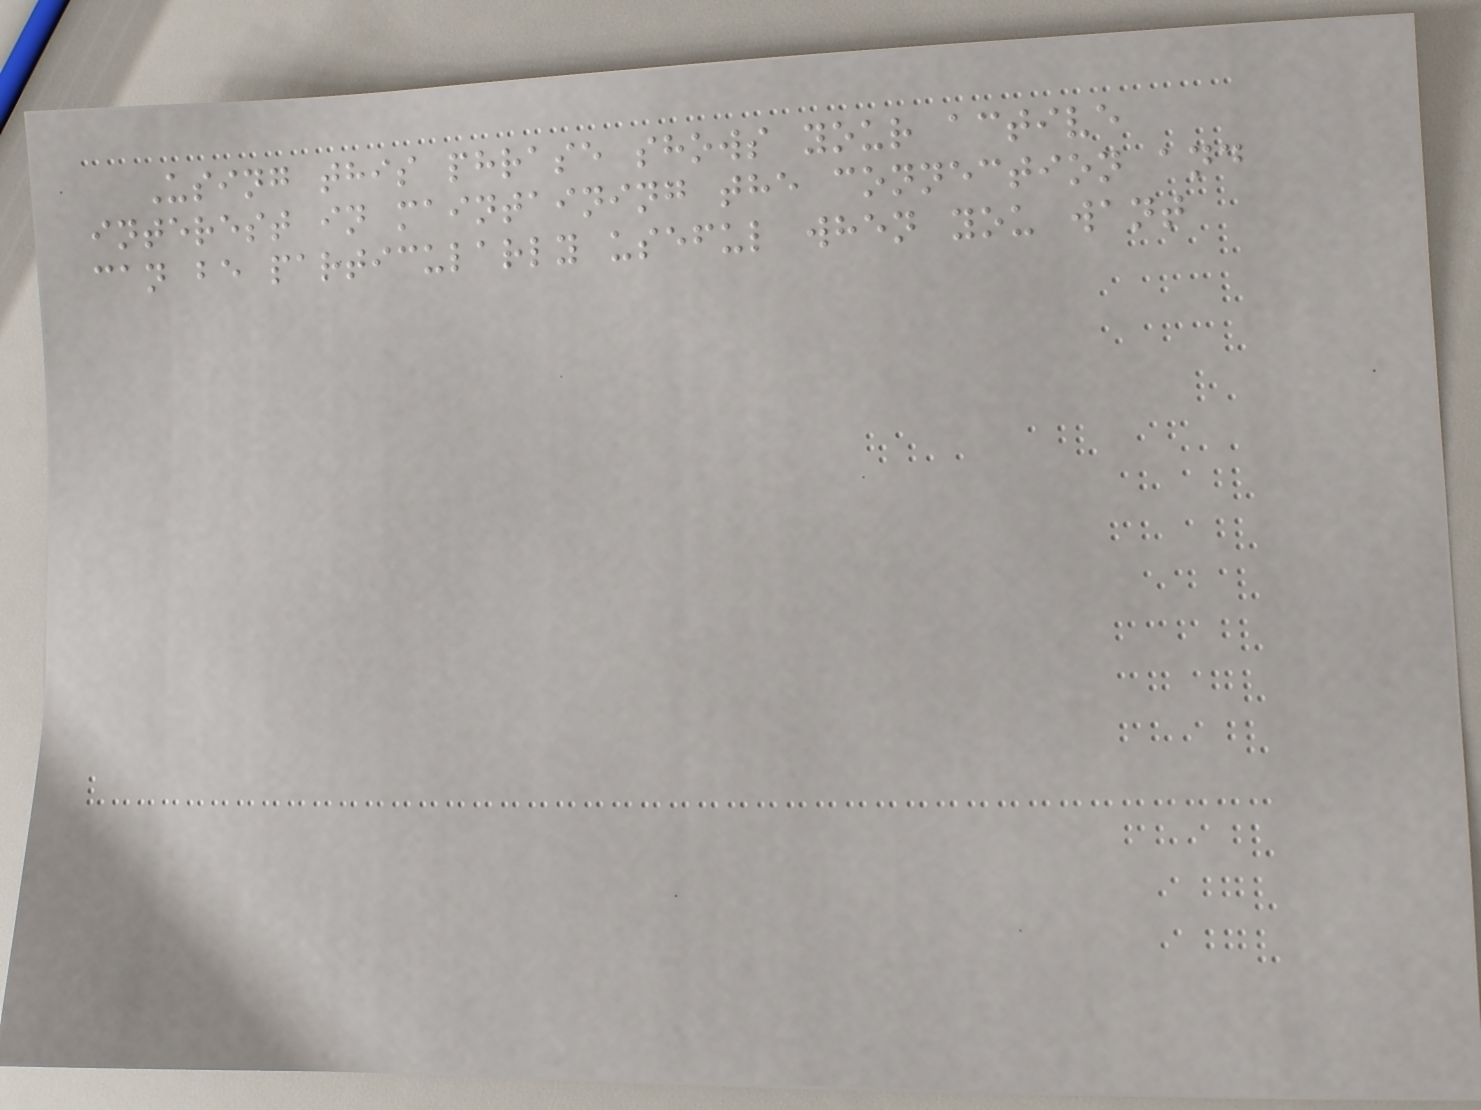Using this phrase shows your active
interest in maintaining the connection and
can be particularly useful when you want
